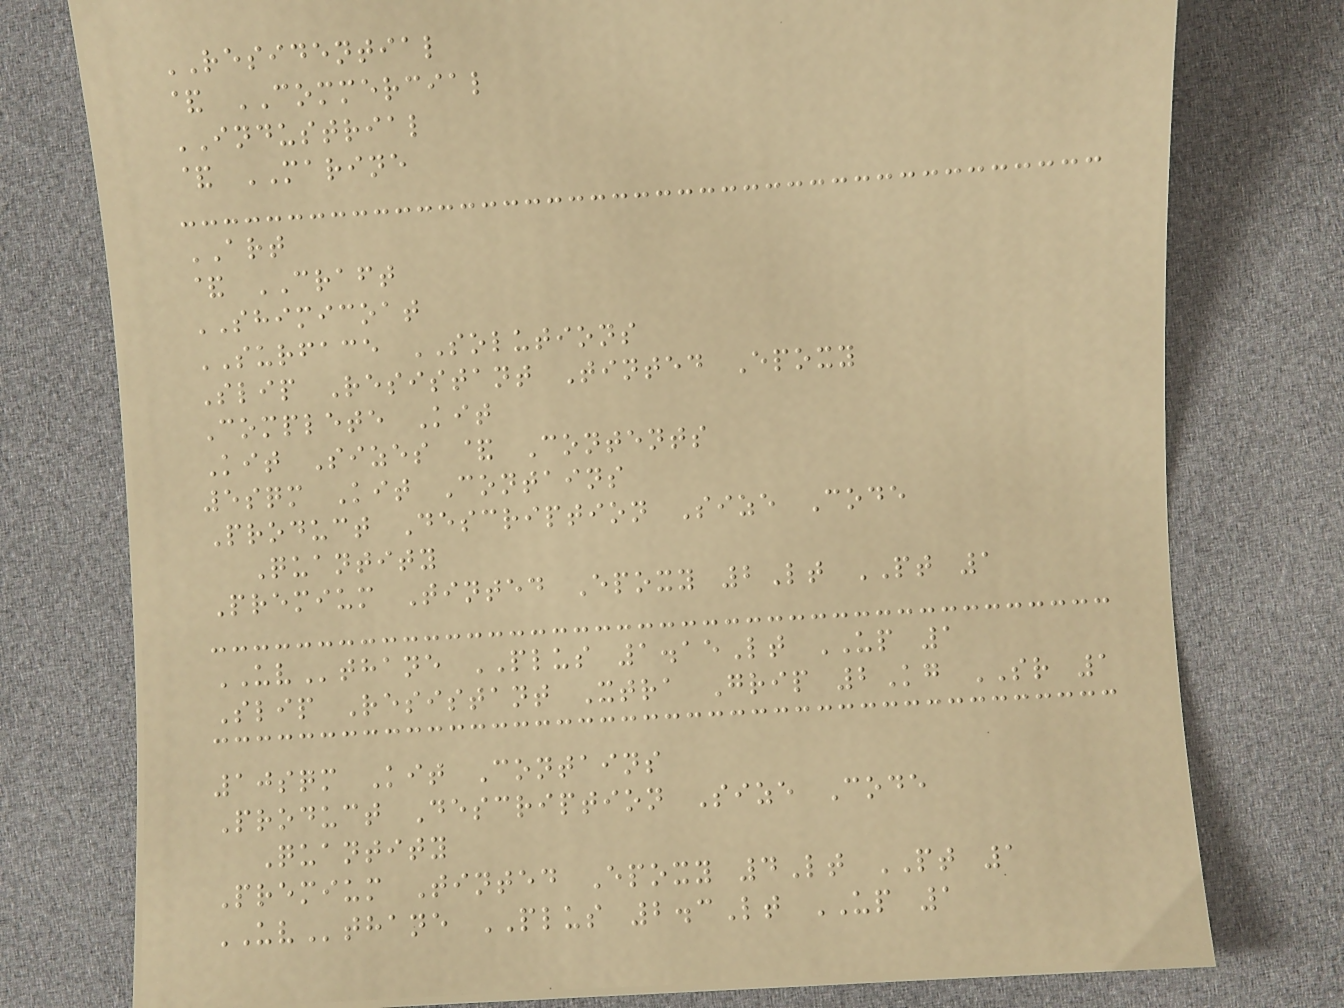RESIDENTIAL
& COMMERCIAL
INDUSTRIAL
& MARINE
ART
& CRAFT
SHIMICOAT
SURFACE SOLUTIONS
Slip Resistant Tinted Epoxy
Complete Kit
Kit Sizes & Contents
5sqm Kit Contains
Product Description Size Code
Quantity
Premium Tinted Epoxy 2Lt PT 1
UVthane PLUS 1.15Lt UP 1
Slip Resistant Xtra Grip 2Kg SR 1
10sqm Kit Contains
Product Description Size Code
Quantity
Premium Tinted Epoxy 4Lt PT 1
UVthane PLUS 2.3Lt UP 1
